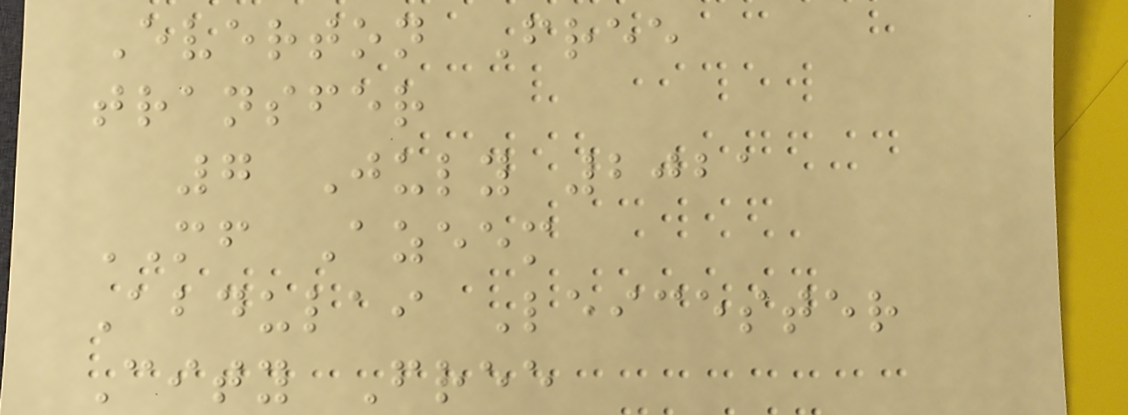Everton Free
transfer
7 July 2021
MF Azeem
Abdulai Leicester
City Free
